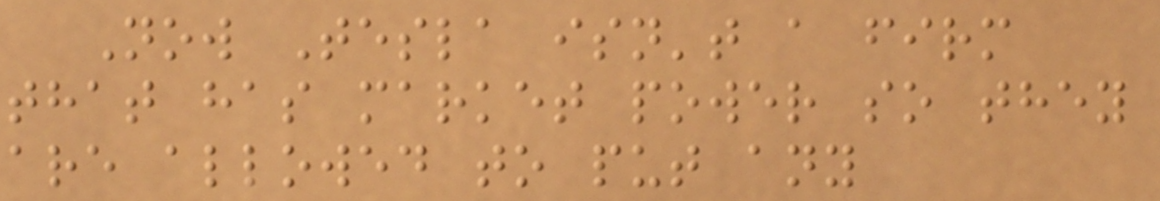Now Tesla isn't a firm
that has market power so they
are allowed to put any
